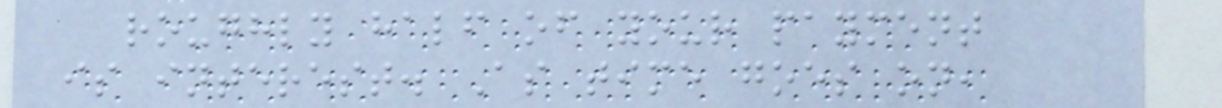roughly half of your payment
is interest. As time goes on,
